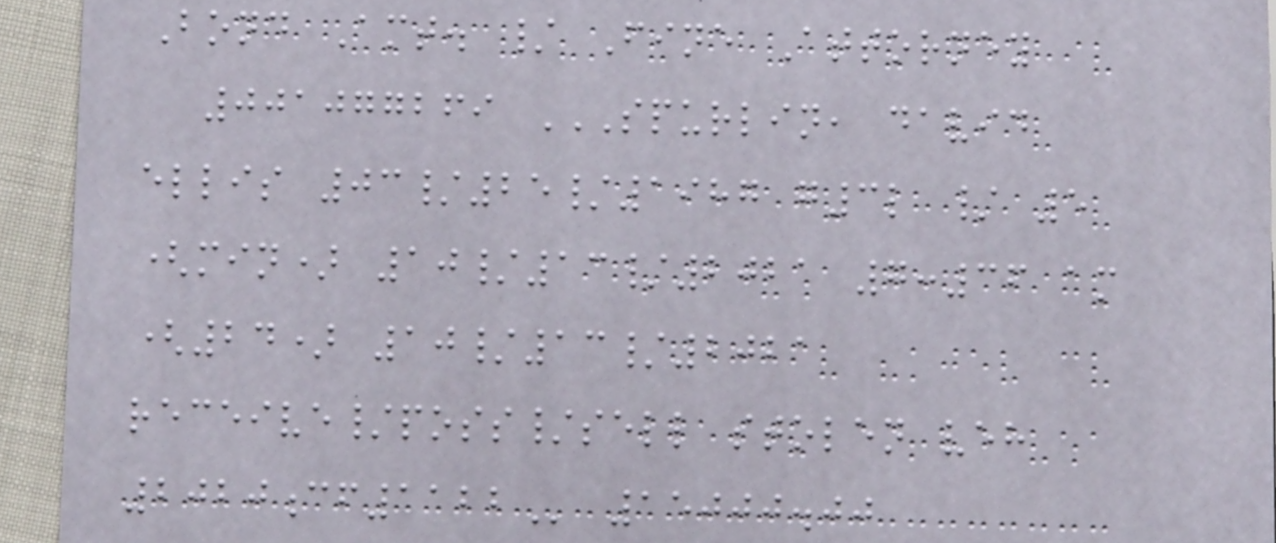Bond Amt. / Fine Attorney
001077269 SPURLIN, DAVID
ELLIS 03/25/1987 G3L / 5
(MIN) 10/13/2021 7:36 AM
(24) 10/13/2021
RECEIVE/POSS/SELL STOLEN VEH
2020CF1122 15000.00
